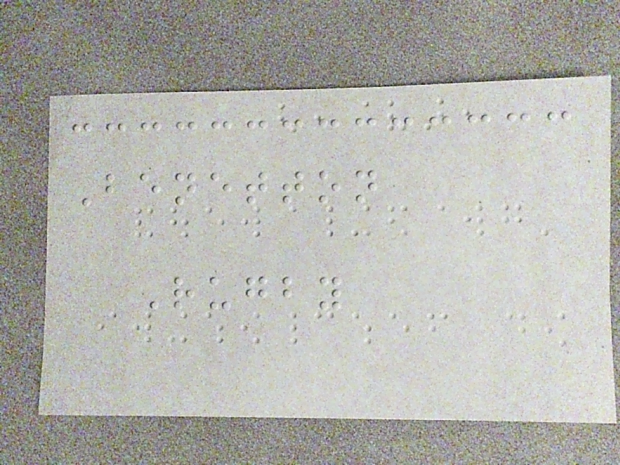Benetton
Rugby
